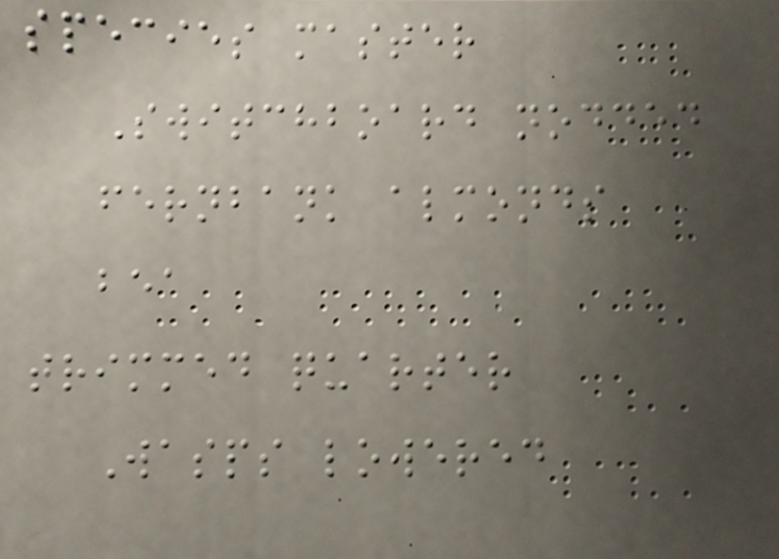species master
Switchboard nodded
fernbank almonds
bea
trimmed quarter
Wasps lowered
